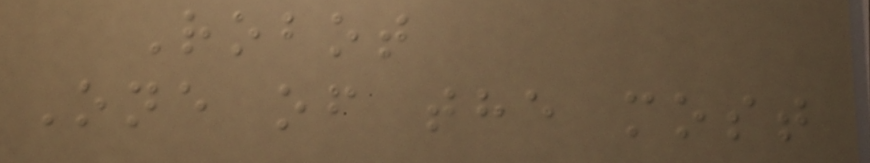Robot
One of the most
